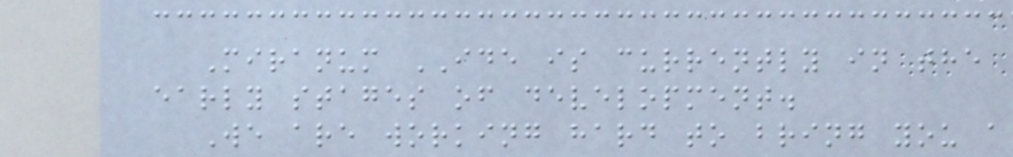Miranum IDE is currently in the
early stages of development.
We are working hard to bring you a
